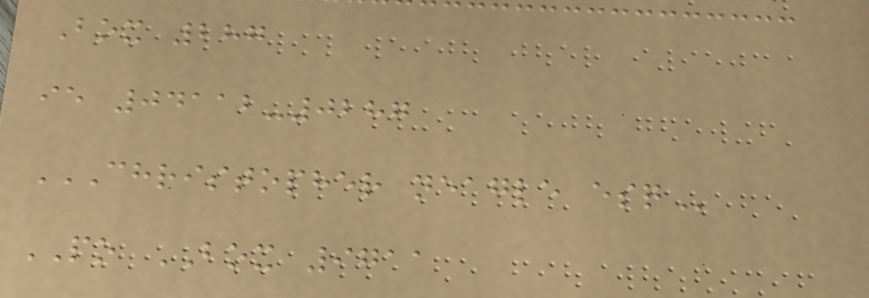Box 287
ie 04112-0287
CHRISTOPHER NEAGLE ESQ
PO BOX 9711
